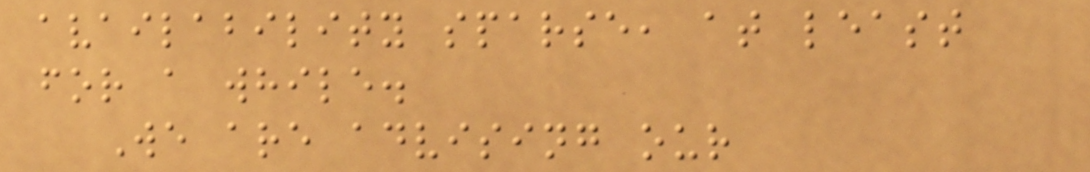availability sparse, at least
for a while.
We are advising our
